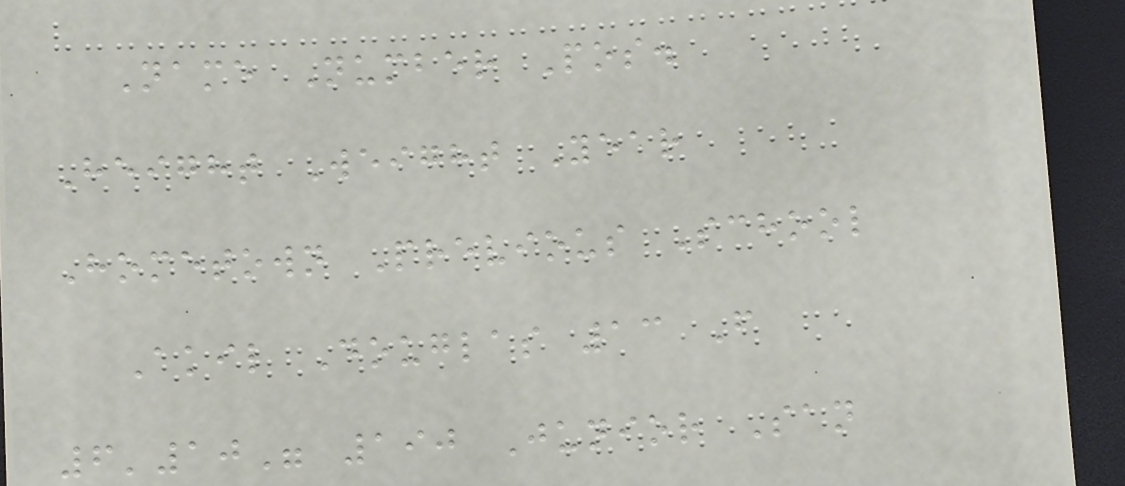Name Number Pos.
Height Weight Year
Hometown Previous School
Akil Douglas 13 F
6'10" 190 Junior San
